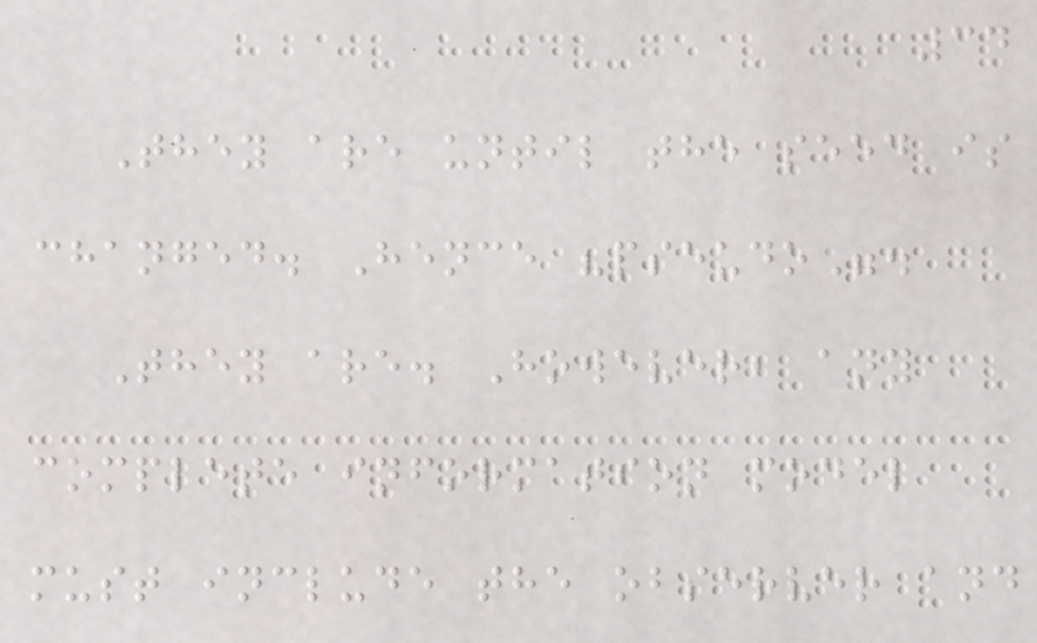34
They are until the seed is
changed. Hence "pseudo".
They are. However, any
complete information model
must include the observer and
